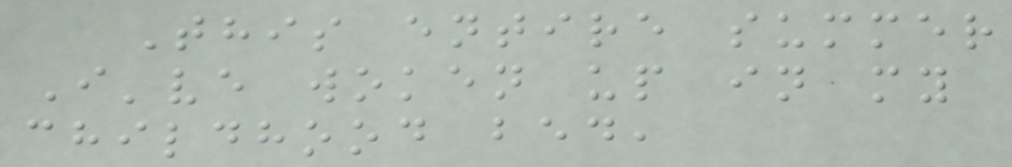This entire summer
I've woken up in my
childhood bed,
